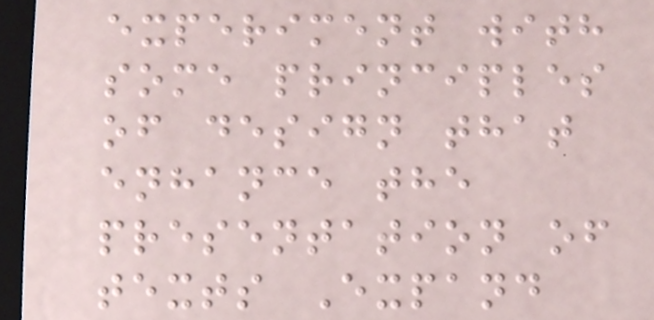experiment with
some principles
of design that
enhance the
presentation of
texts Expand
